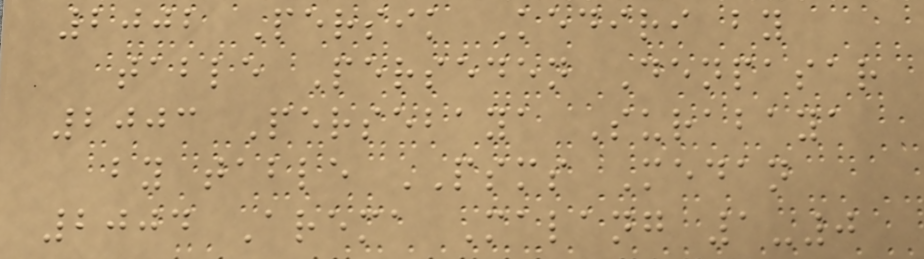2002 Persik Kediri by
table Perseden Denpasar
2003 Persebaya Surabaya
by table PSMS Medan
2004 Arema Malang 1-0
